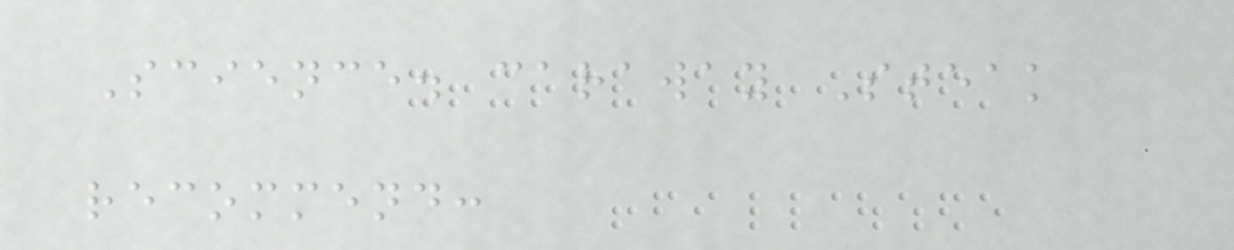Science. caraway Steak
recommend:
